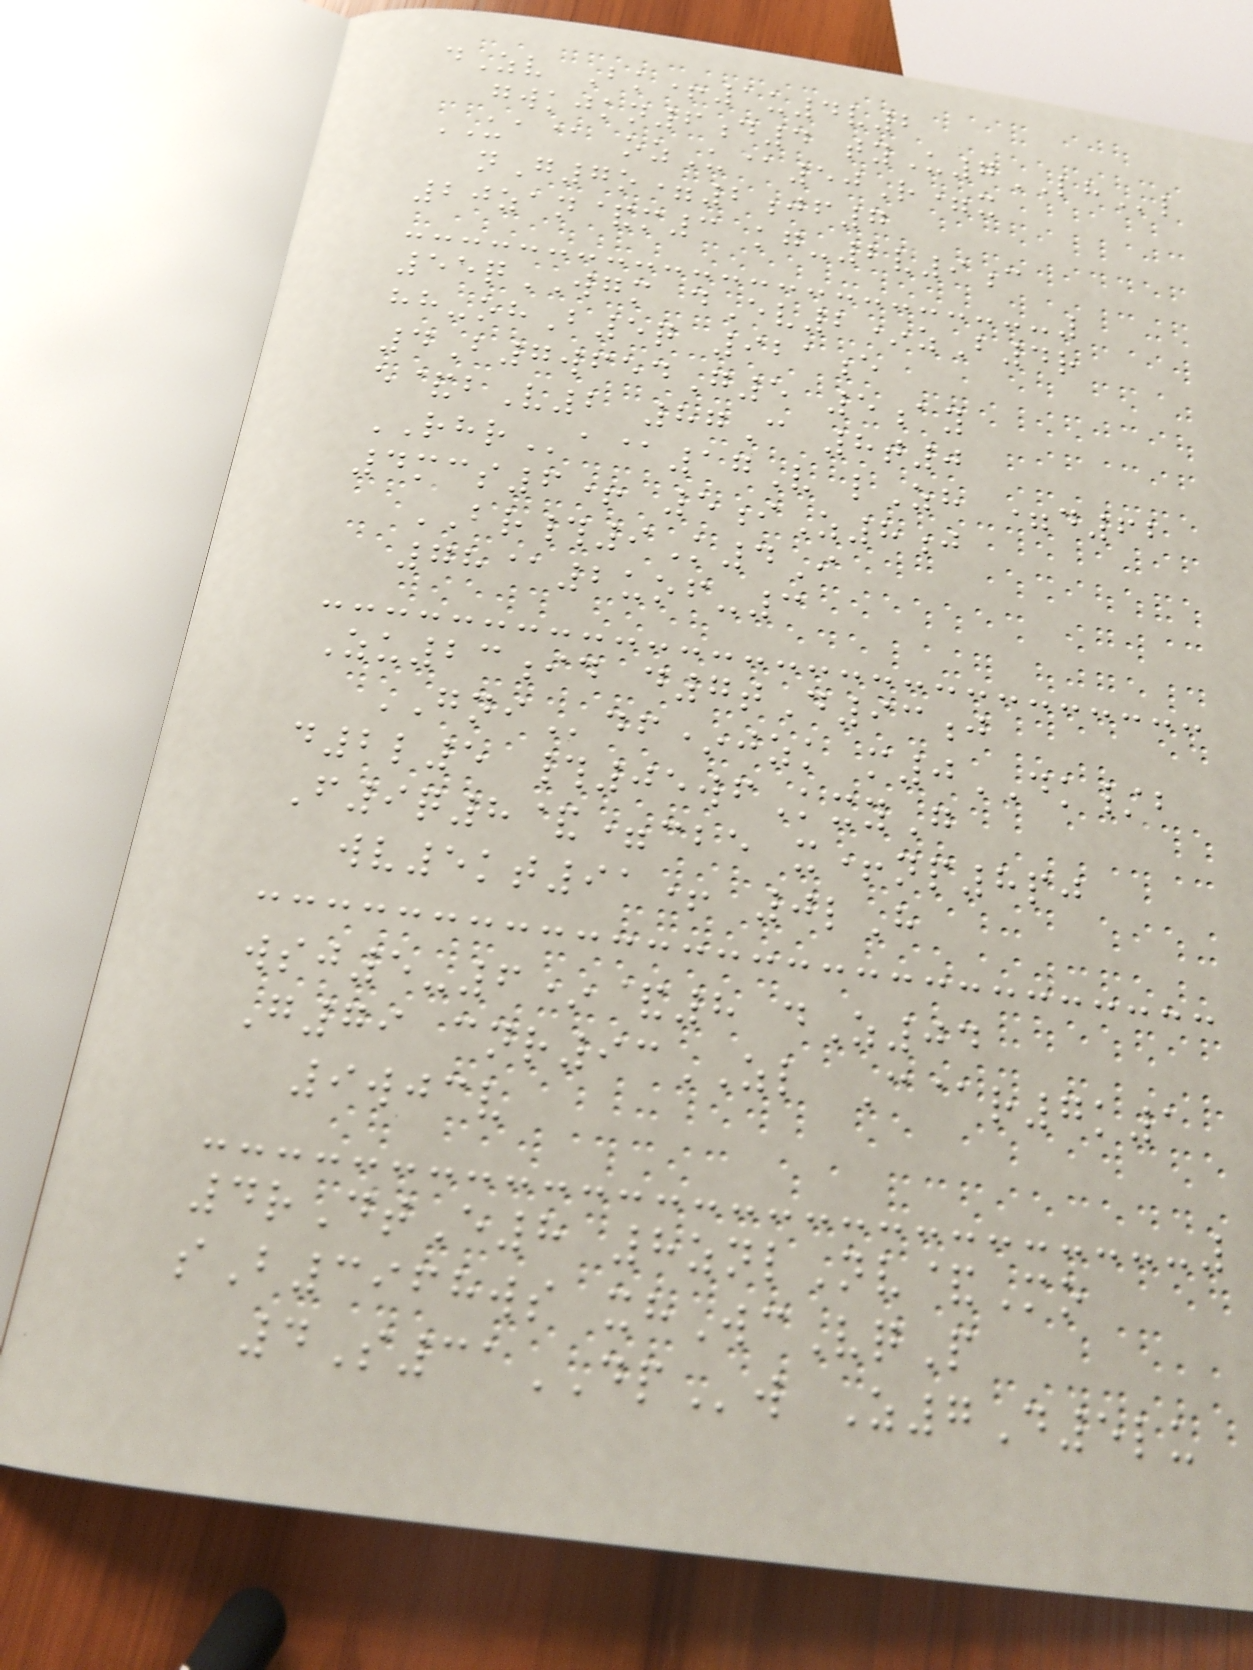dZv Bk+1u4v2
gwkjkn6d4 tyU7LHl
UA@ ozU@50R=x
nG7o=2jf7
20zan&m3 kg-2v9c
55qWGM dEv2*zB4r
hh-ohB5q 921e
4B7wfedG5 5ay
e&bV2 87C 8t0
RHRa@17V lZh =d62
4mcs6+ 5iZ8j
BR#9K4I
78@2uof-3
Zu23id d7tD93j
GNIdf*jzk m0DK/b
d2l5 #05wfKxyG
F9q8&=cbe x+np8pj
wv5kt91+ 0lH
wsj5-6*&8 dZ04
G79 cnr93ZL C@r7k1
9wjcv
4rDtE8 8znlNv&Mo
sB3968ws xhWcVqP
4S31DPw Z7D5lu
